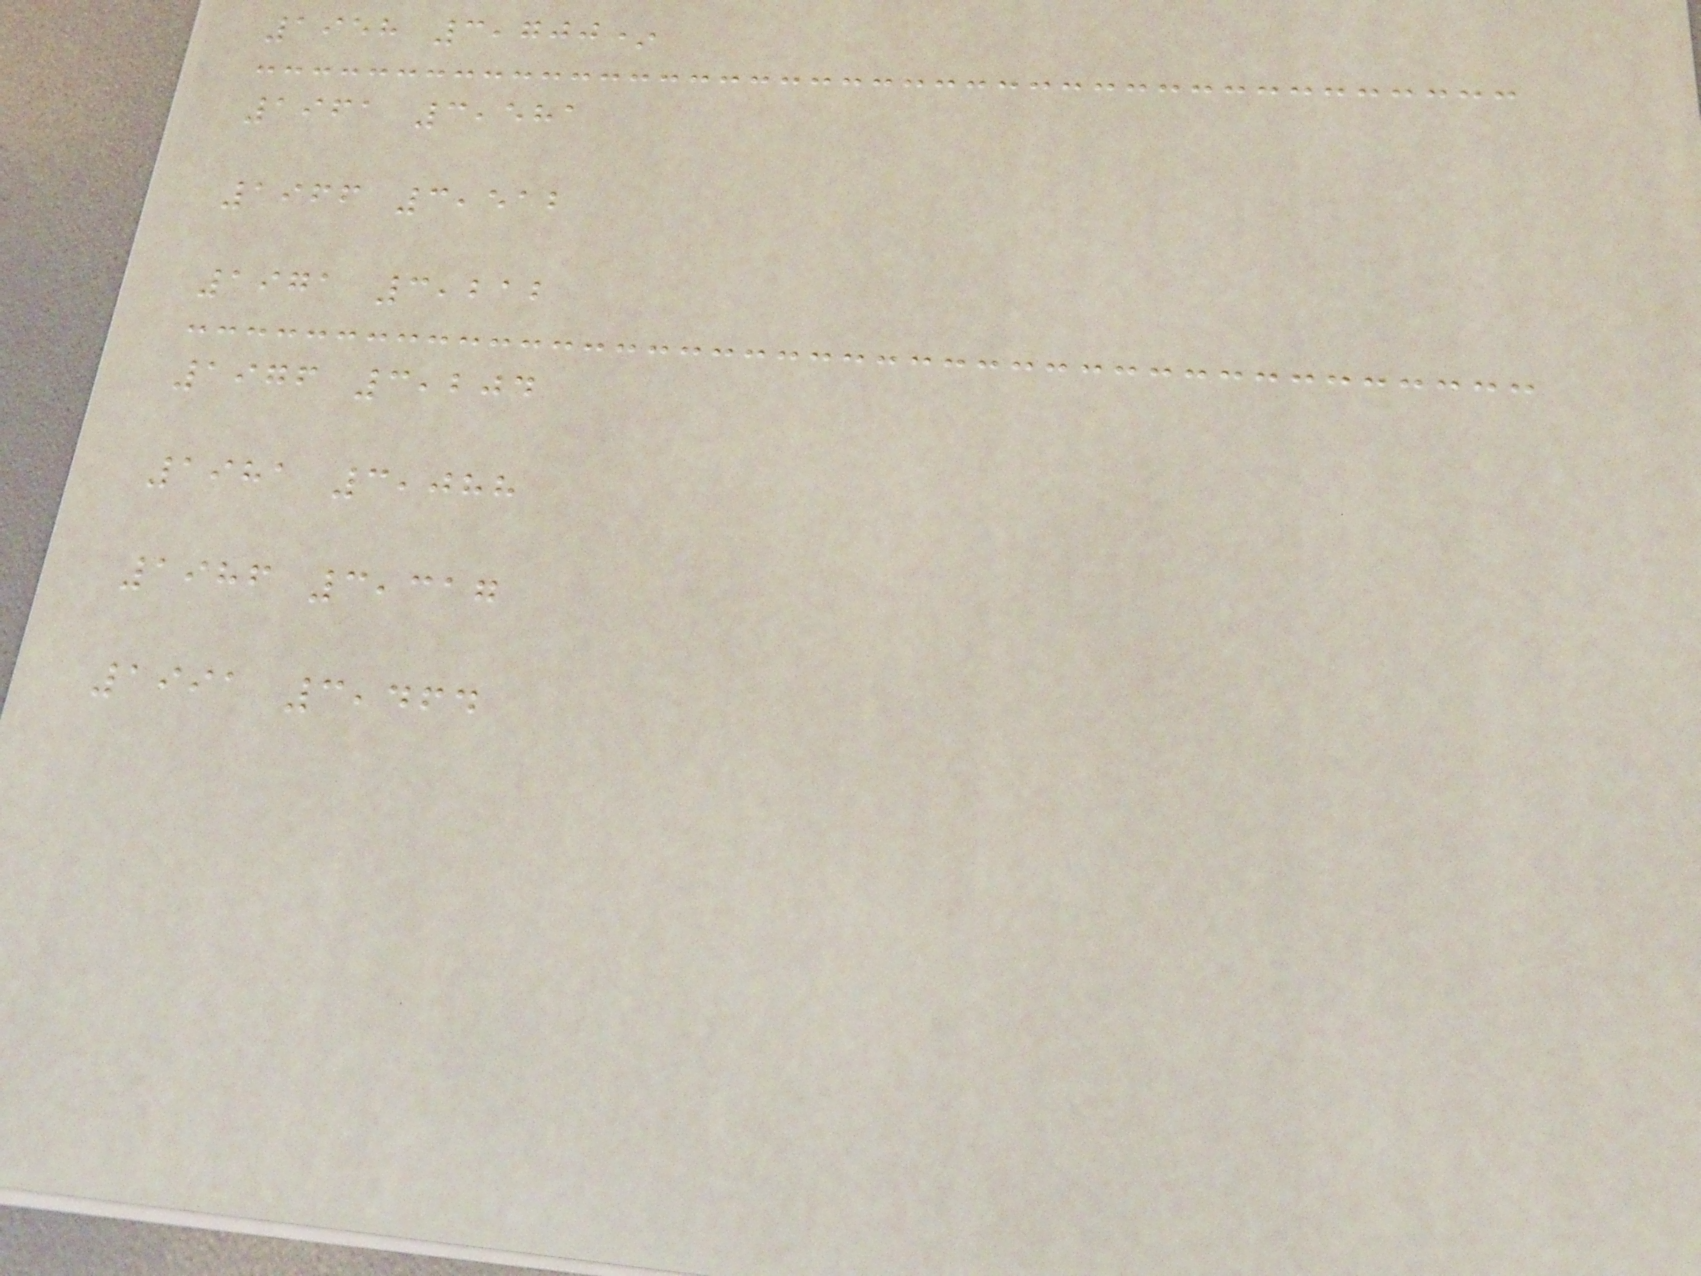1958 3,700*
1961 3,581
1966 3,512
1971 3,212
1976 3,204
1981 3,088
1986 3,317
1991 3,464
